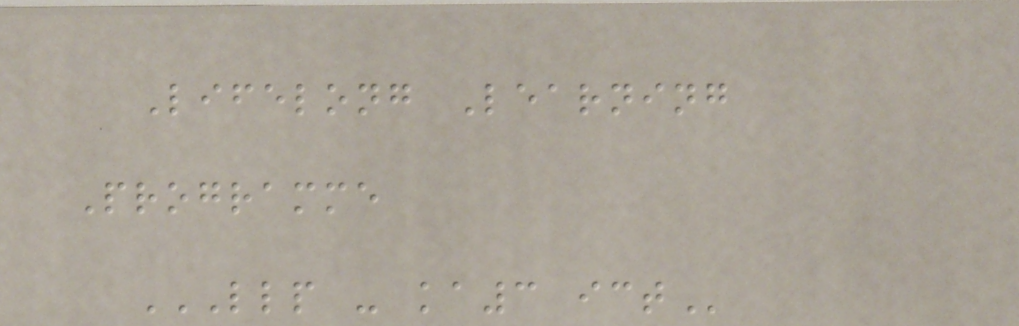Lifelong Learning
Programme
LLP - KA3 ICT
